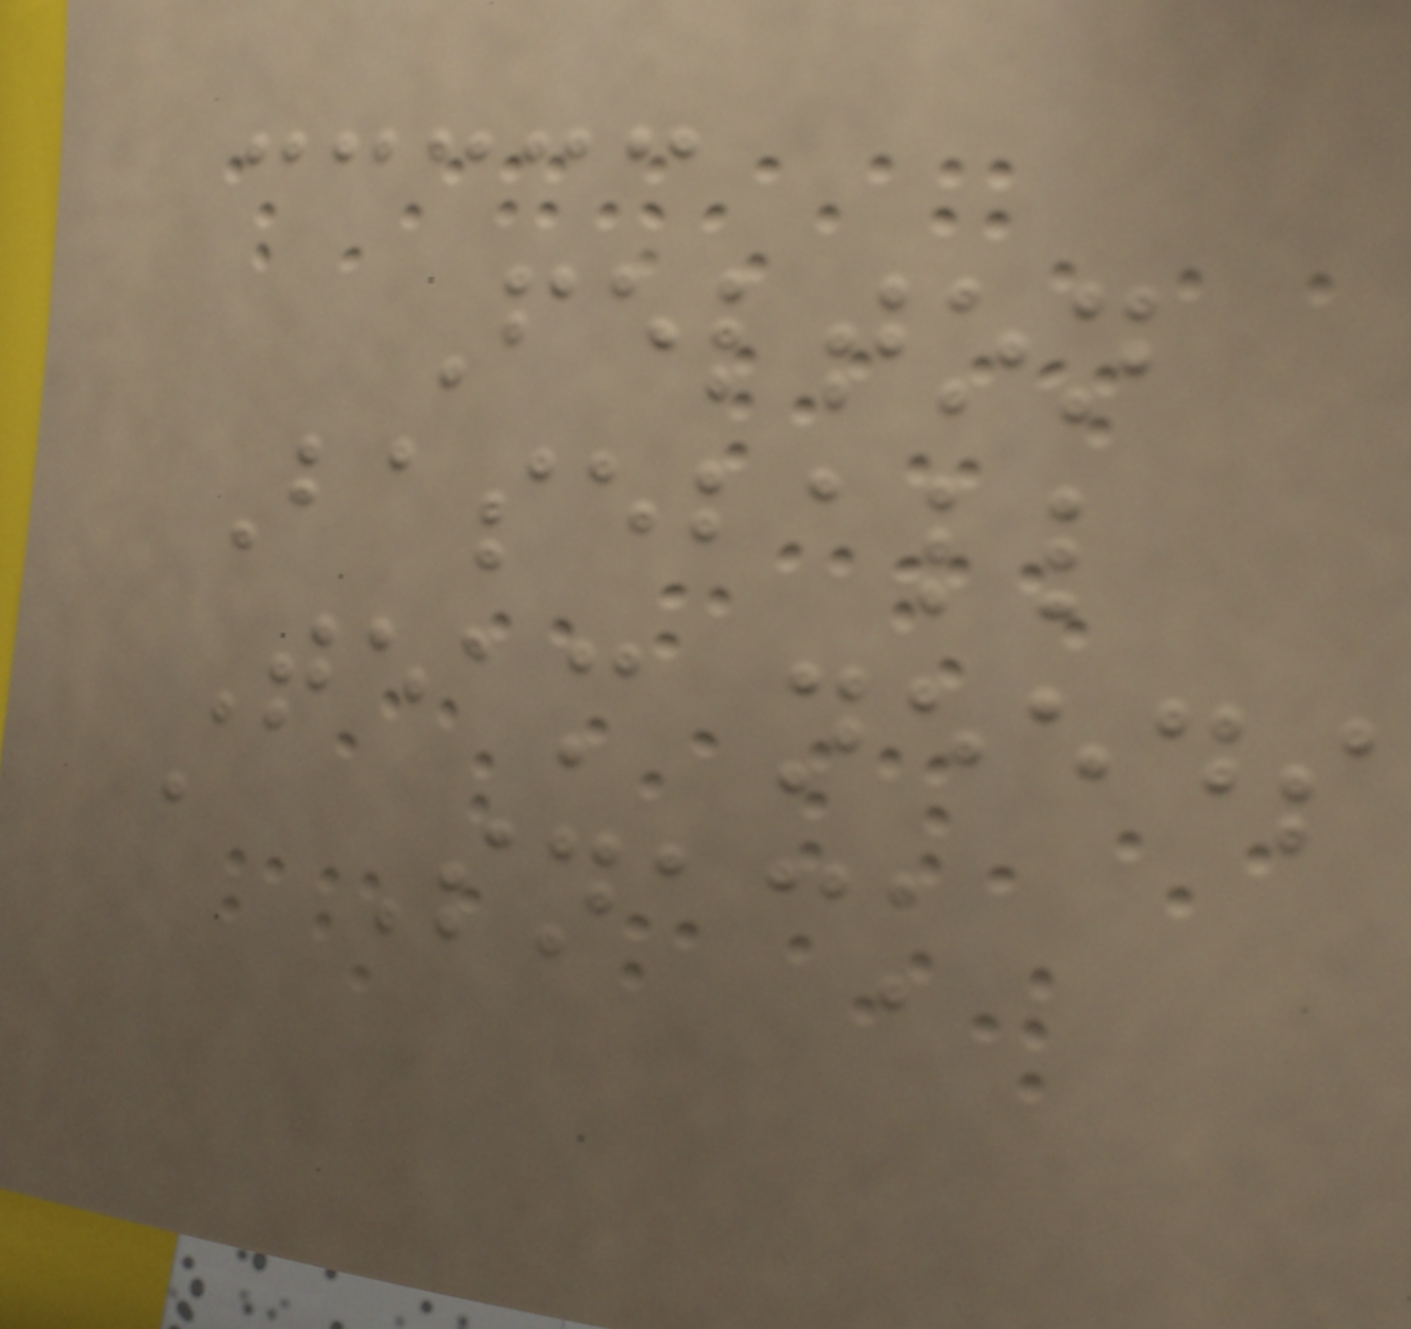Felton
Baseball
Team needs
a Snack
